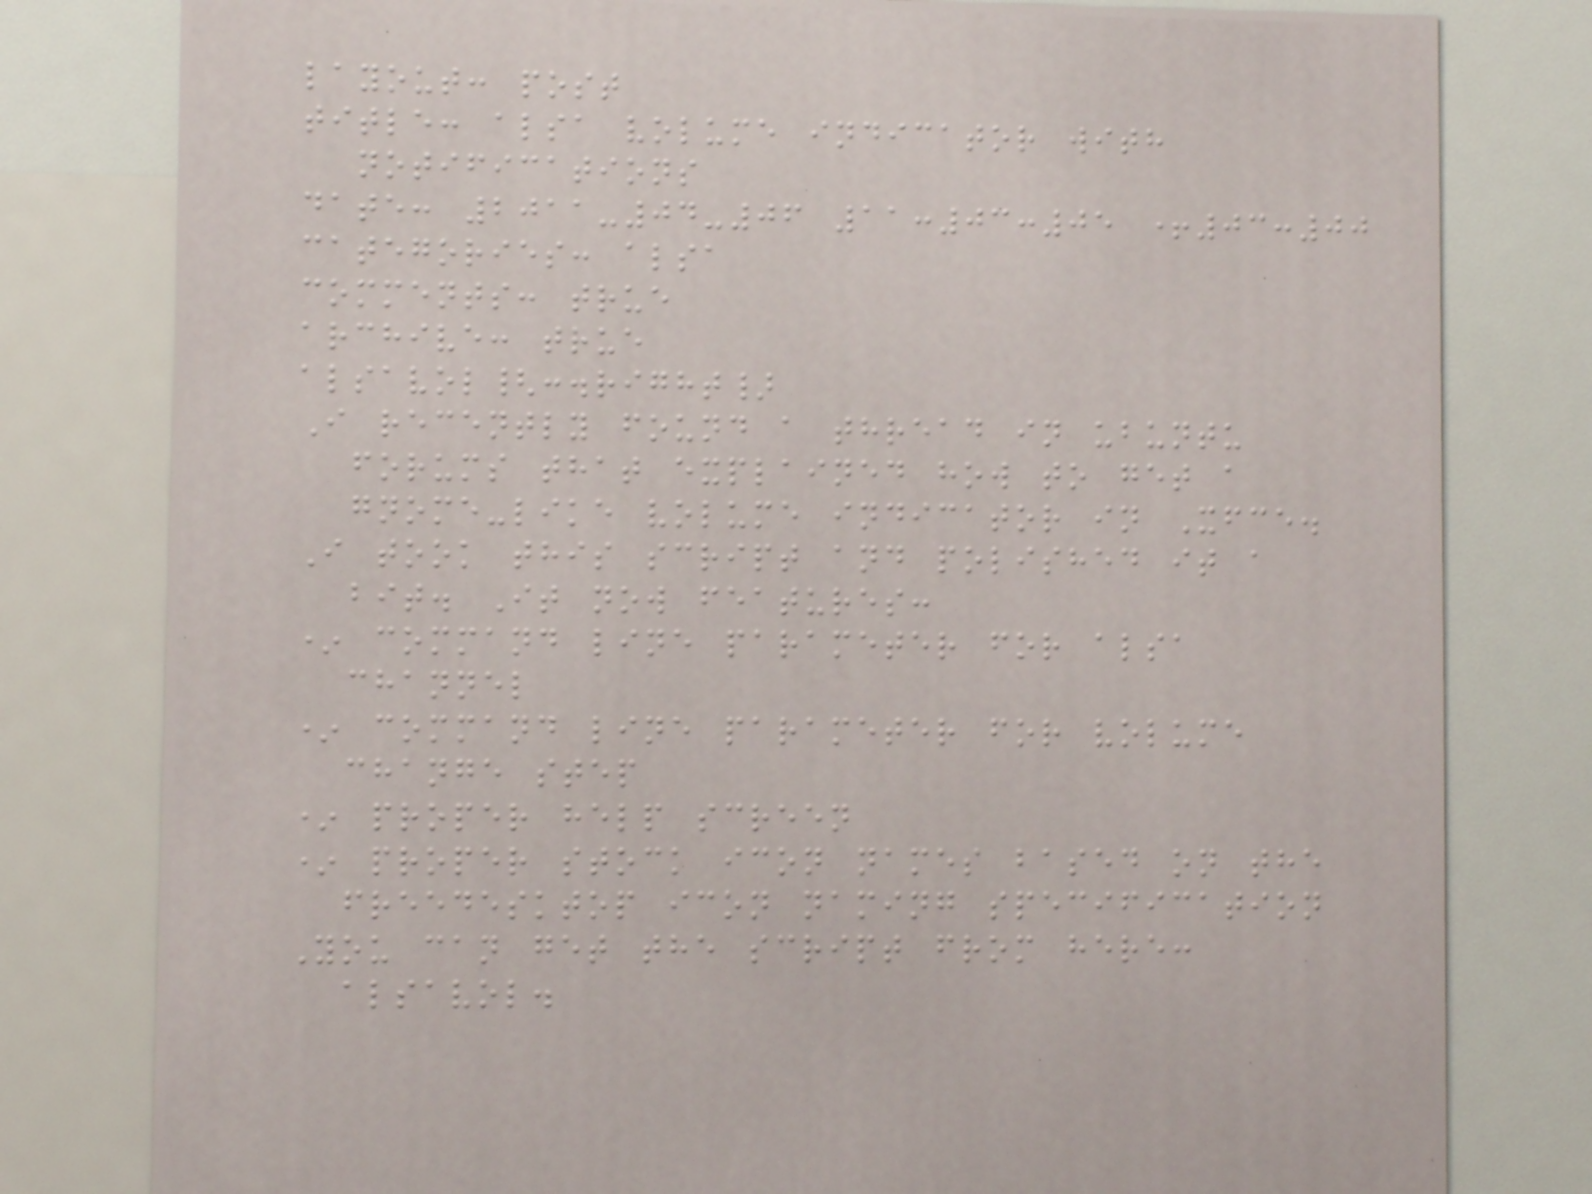layout: post
title: alsa volume indicator with
notifications
date: 2011-04-06 11:03:05 +03:00
categories: alsa
comments: true
archive: true
alsavol{:.right}
I recently found a thread in ubuntu
forums that explained how to get a
gnome-like volume indicator in Xfce.
I took this script and polished it a
bit. It now features:
* command line parameter for alsa
channel
* command line parameter for volume
change step
* proper help screen
* proper stock icon names based on the
freedesktop icon naming specification
You can get the script from here:
alsavol.
